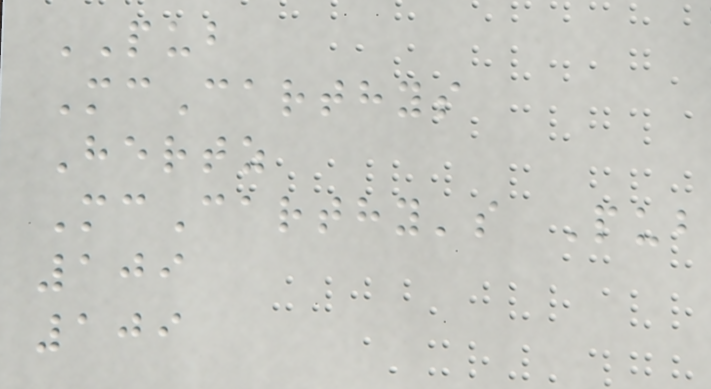PUB
McCarthys
Hertz
McCarthy's Pub
109
109
